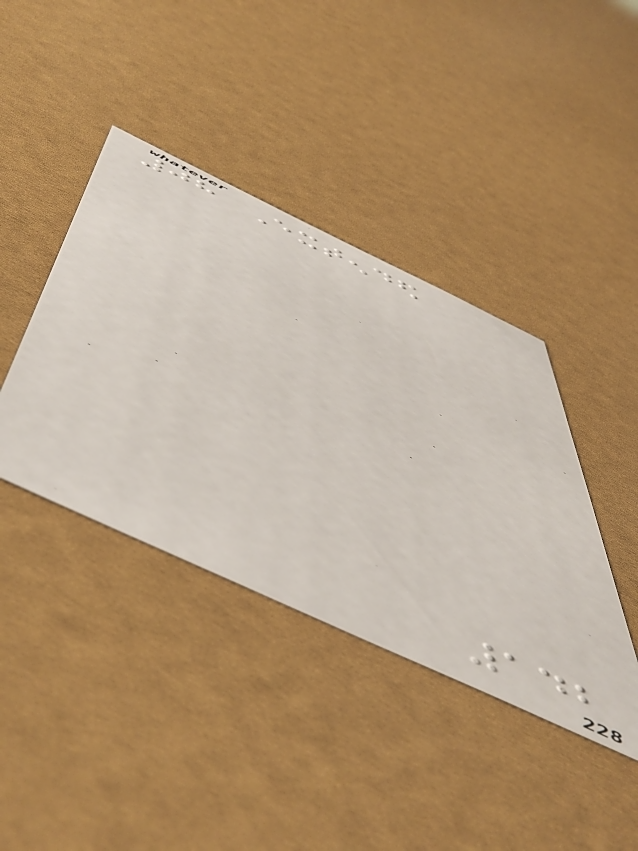08 Extended
142
